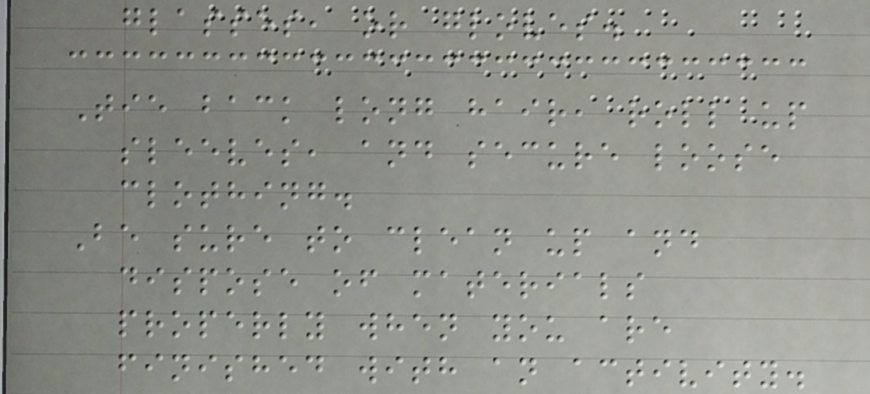glasses, or gloves.
Tie back long hair, roll up
sleeves, and secure loose
clothing.
Be sure to clean up and
dispose of materials
properly when you are
finished with an activity.
